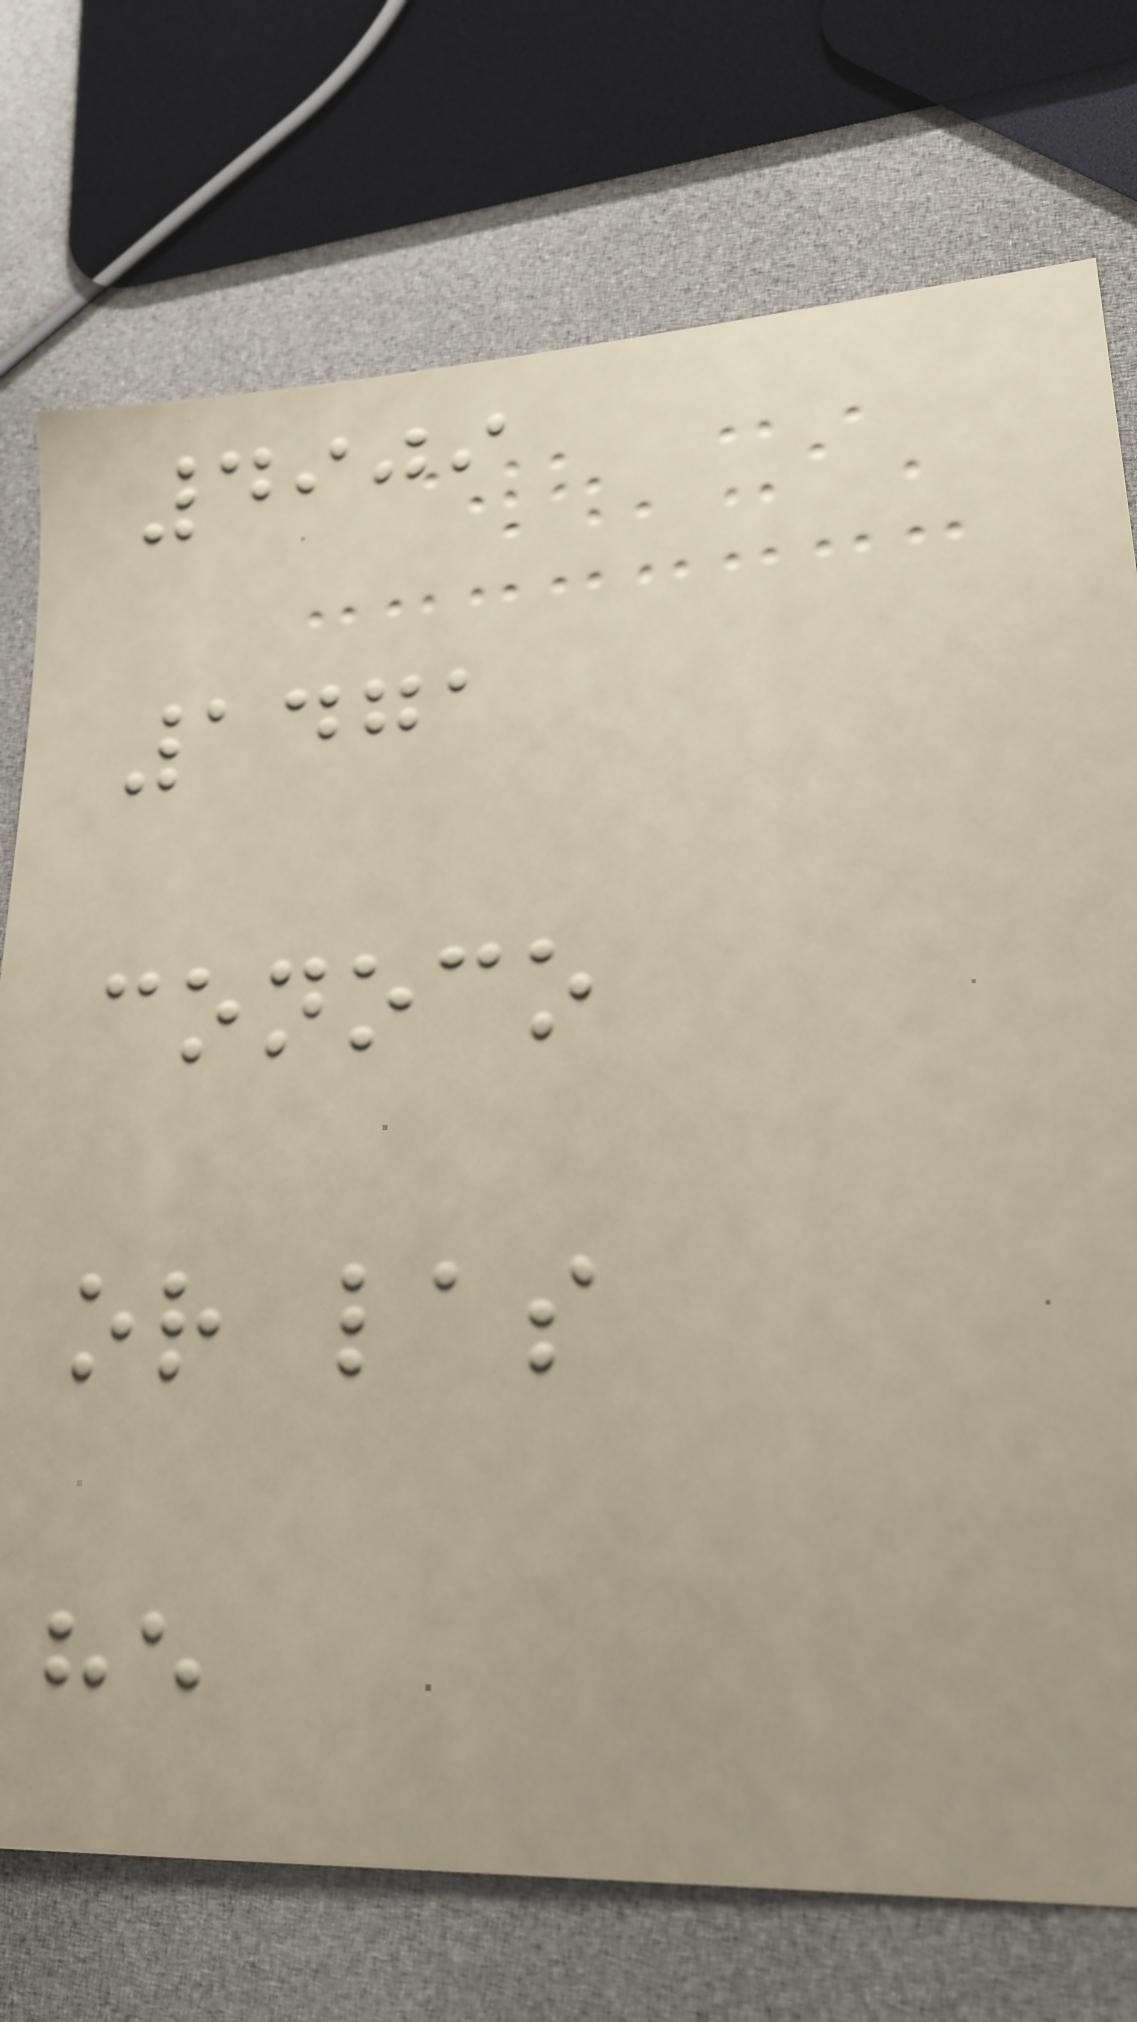4909
1471
conoco
or las
he
